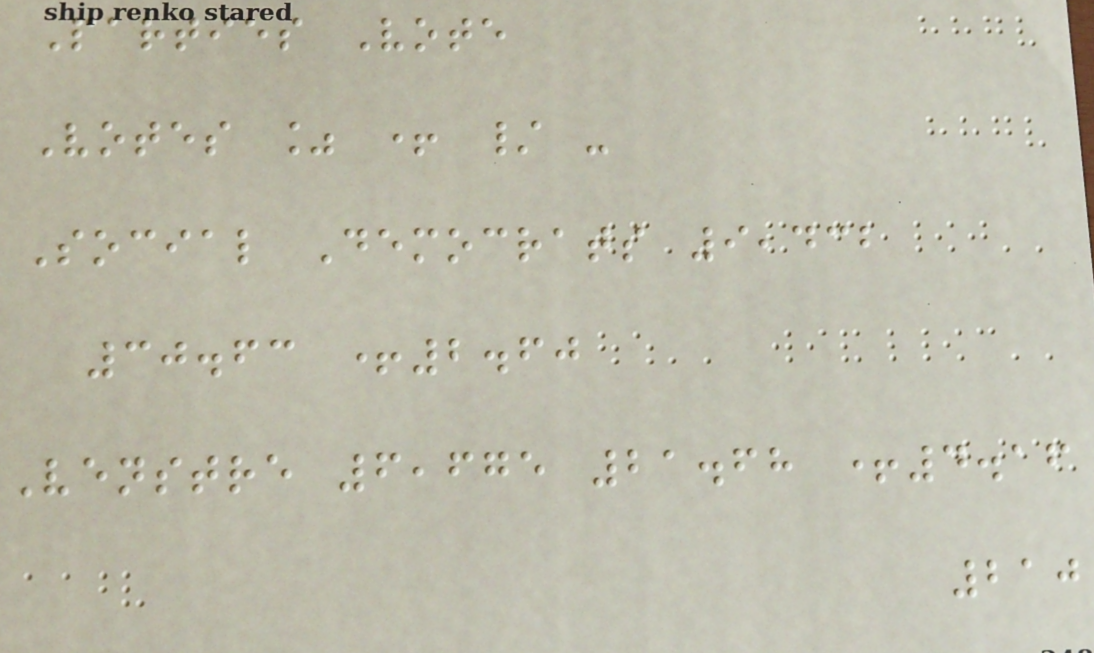Parties Vote
Votes % + / -
Social Democrats 9,432
30.63 +2.60
Venstre 6,675 21.68 +4.16
210
